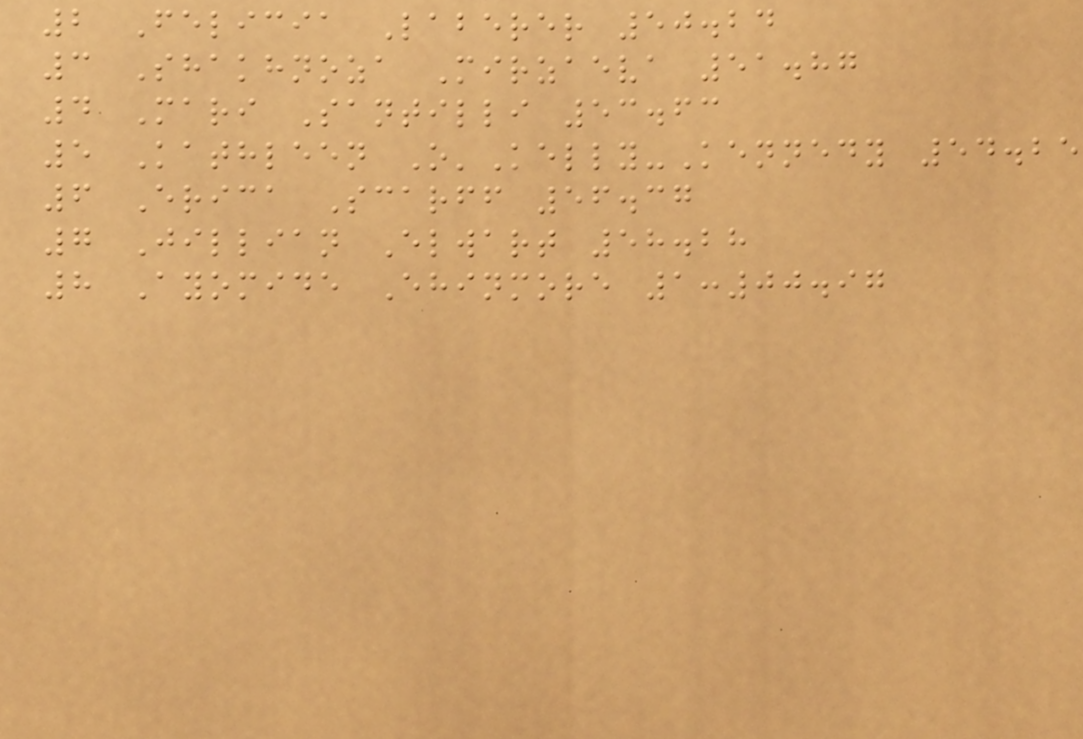2 Felicia Laberer 50.24
3 Shakhnoza Mirzaeva 51.87
4 Mari Santilli 53.63
5 Kathleen O'Kelly-Kennedy 54.25
6 Erica Scarff 56.37
7 Jillian Elwart 58.28
8 Ayomide Ehinmore 1:00.97
